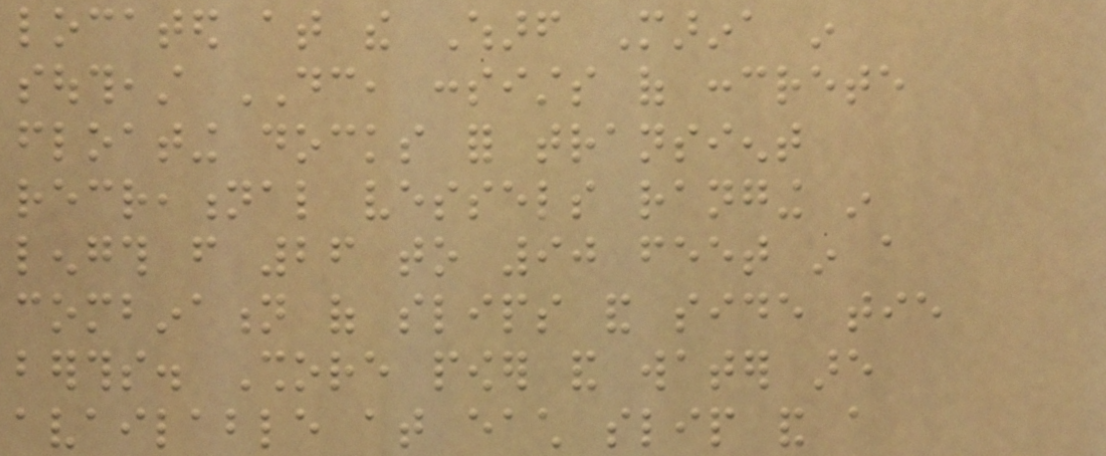located at the Wharf Marina in
southeast DC, consists of concrete
floating docks for transient
recreational vessels ranging in
length from 26 to 90 feet in a
combination of slips and side tie
berths. Shore power and water are
available at each slip and a
